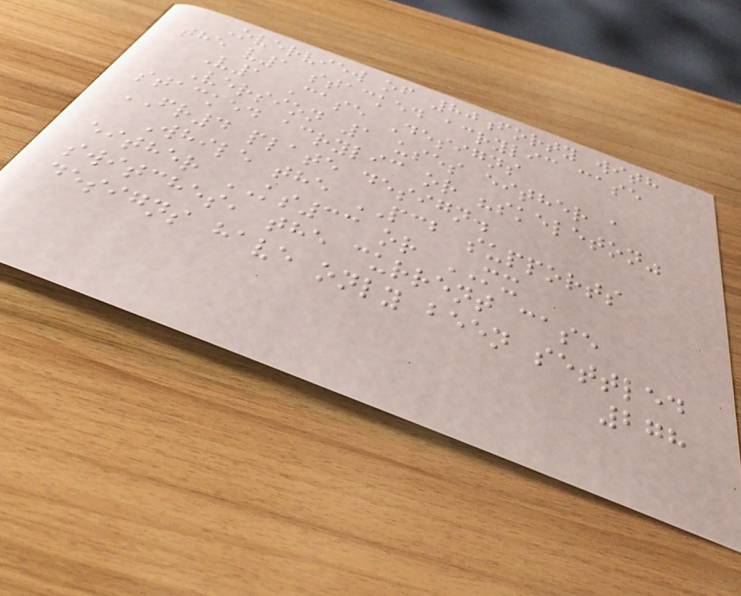Overview of 80forty with
the v1 stacked acrylic case
V1 Case Designs
Version 1 uses either a
stacked acrylic or "skeleton"
FR4 plate design.
While the PCB supports
either KS33 or MX
switches, the current case
designs have only been settled
278
